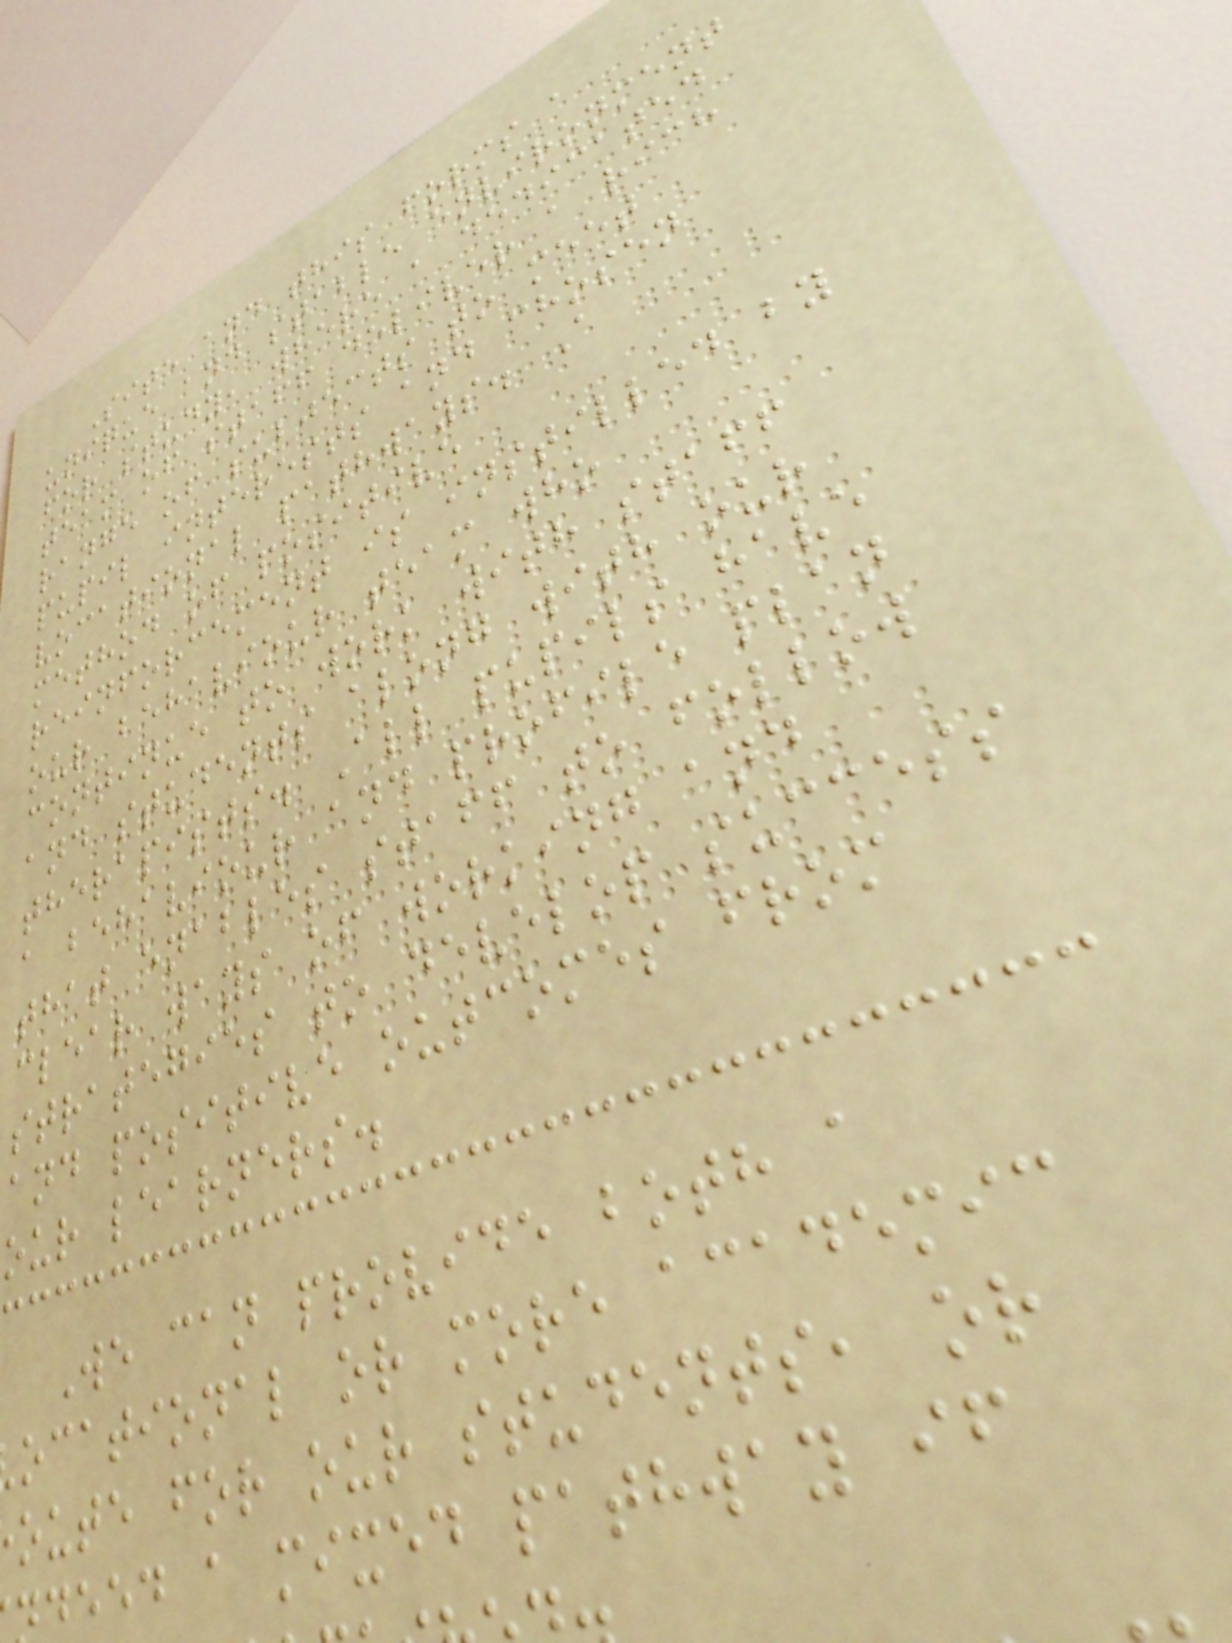Site and this forms a
unique and stable environment
for study, where a dedicated
team of staff deliver a rich
range of subjects to meet
pupil interests and chosen
vocational pathways. A
method of positive
reinforcement is instilled by
our behaviour team who
continue to work with staff
and students along with our
therapists. All pupils have
a behaviour and profile plan
that enables staff to follow
clear ways of working and
strategies to develop success
and positive outcomes from
our learners.
We can provide both a
ocational or more academic
oute for our students, or
deed a mixed pathway if
